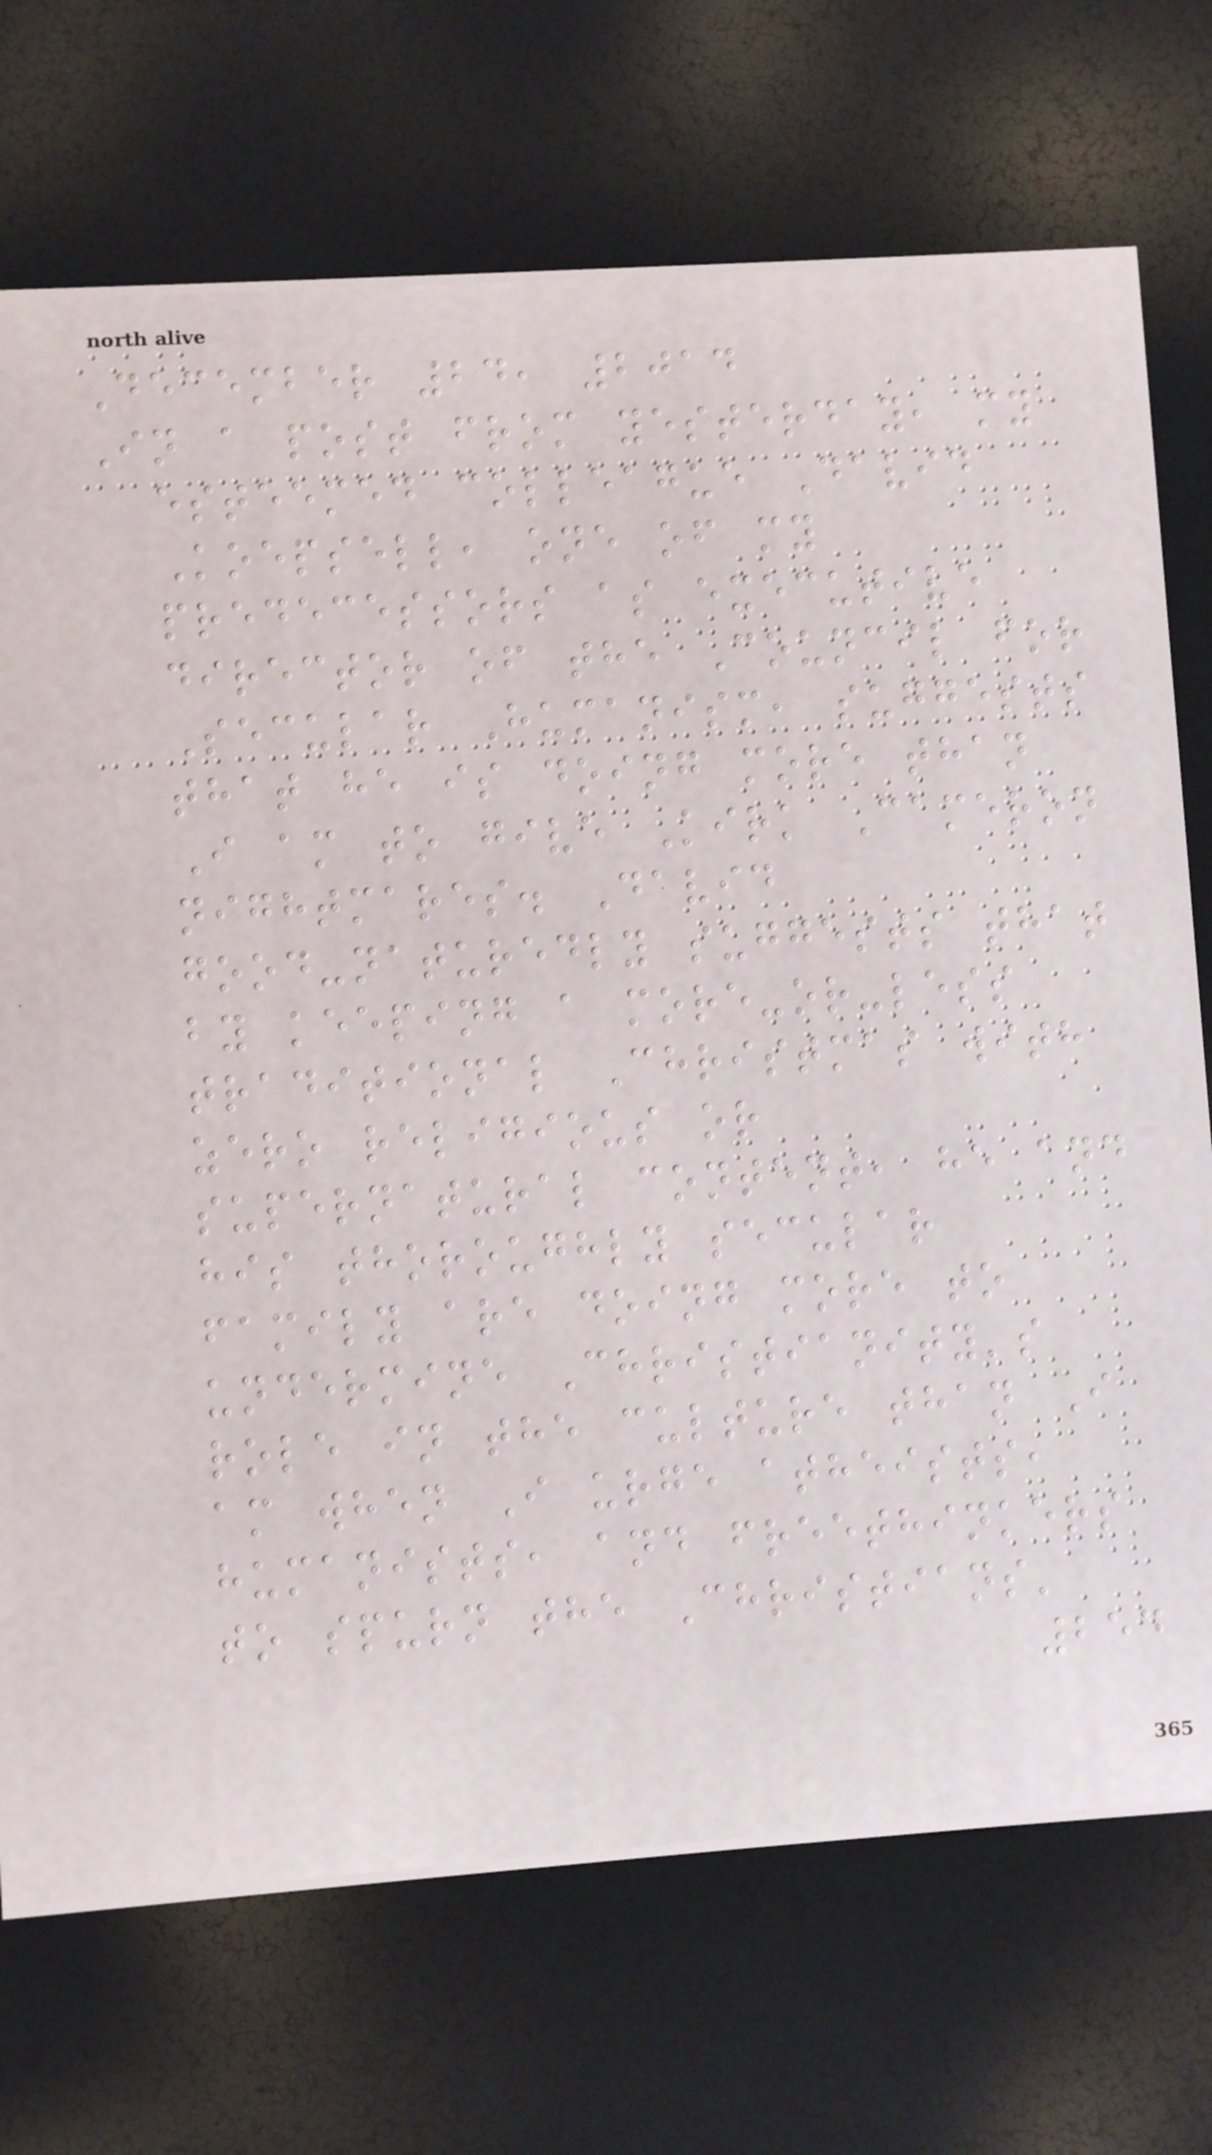December 24, 2014
In a post from yesterday, my
esteemed colleague David
Koepsell, one of my
predecessors as executive
director of the Council for
Secular Humanism, suggests
that he is doing more than
I am to give Kirk Cameron
nightmares. David
good-naturedly suggests that
by keeping a more-or-less
traditional Christmas with
zero religious or
supernatural content, he and
his thoroughly secular
family are doing more to
undermine Christianity's
role in the culture than I
am when I urge atheists,
humanists, and freethinkers
to spurn the Christians'
254
